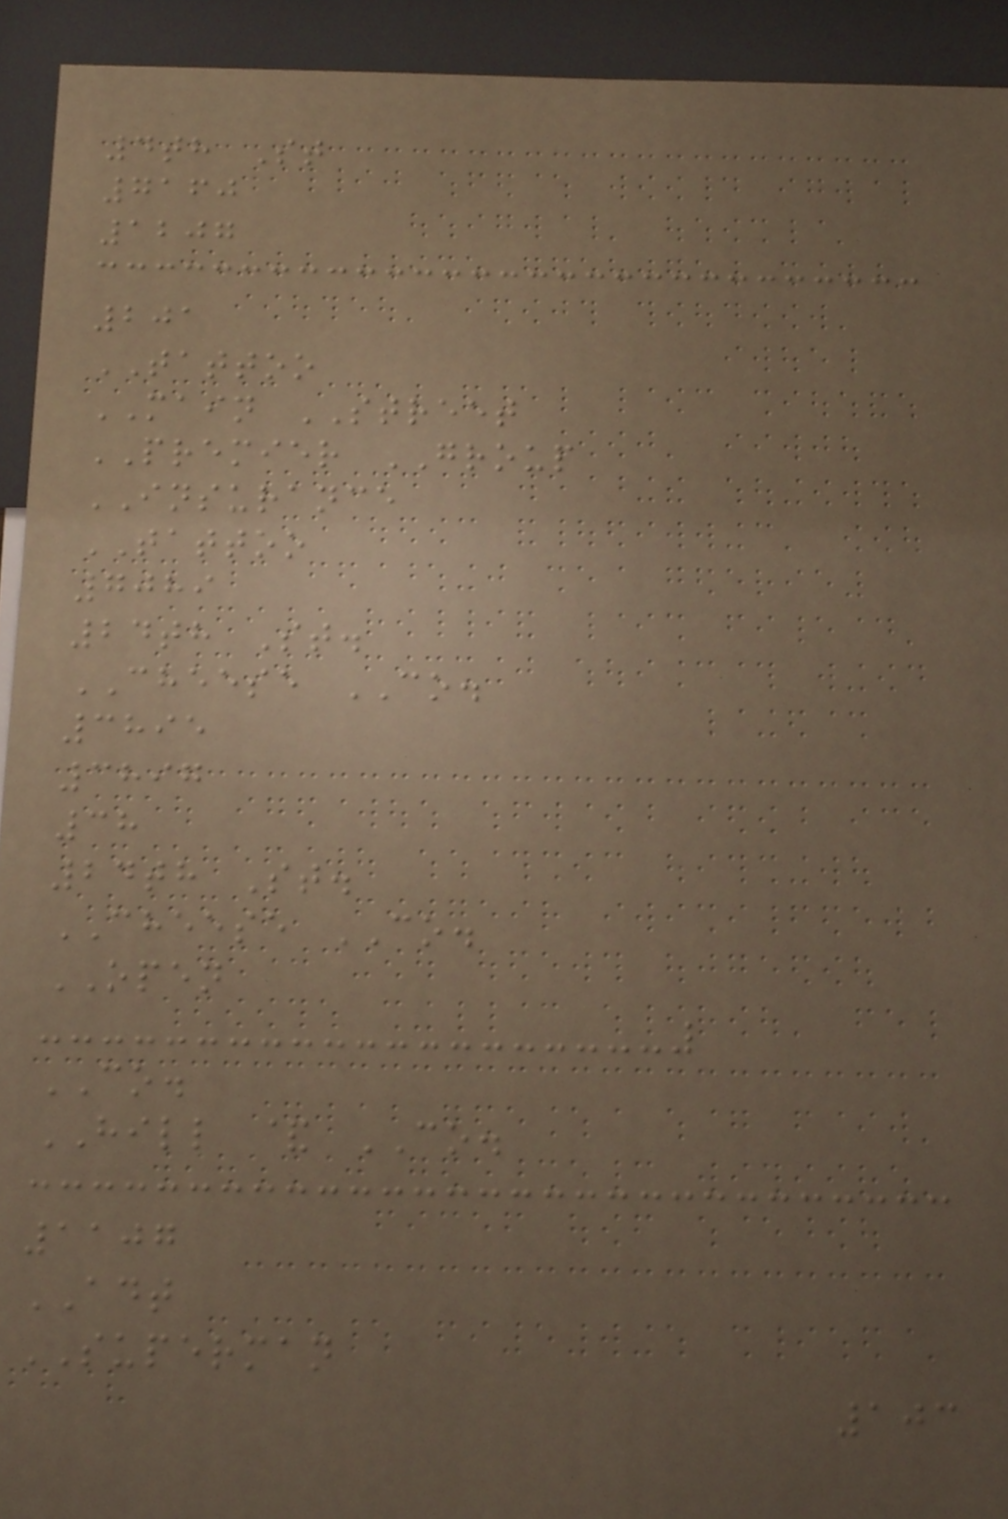4th St
7160
1207
201
TATTOO
MAIN STREET
PREMIER GROUP
INSURANCE
TATTOO
7089
24th St.
CHEESE CO.
3895
3897
38
24th St.
CHEESE CO.
OPEN
CO.
HILL & CO.
1107
ADT
SUPERMAN
103
